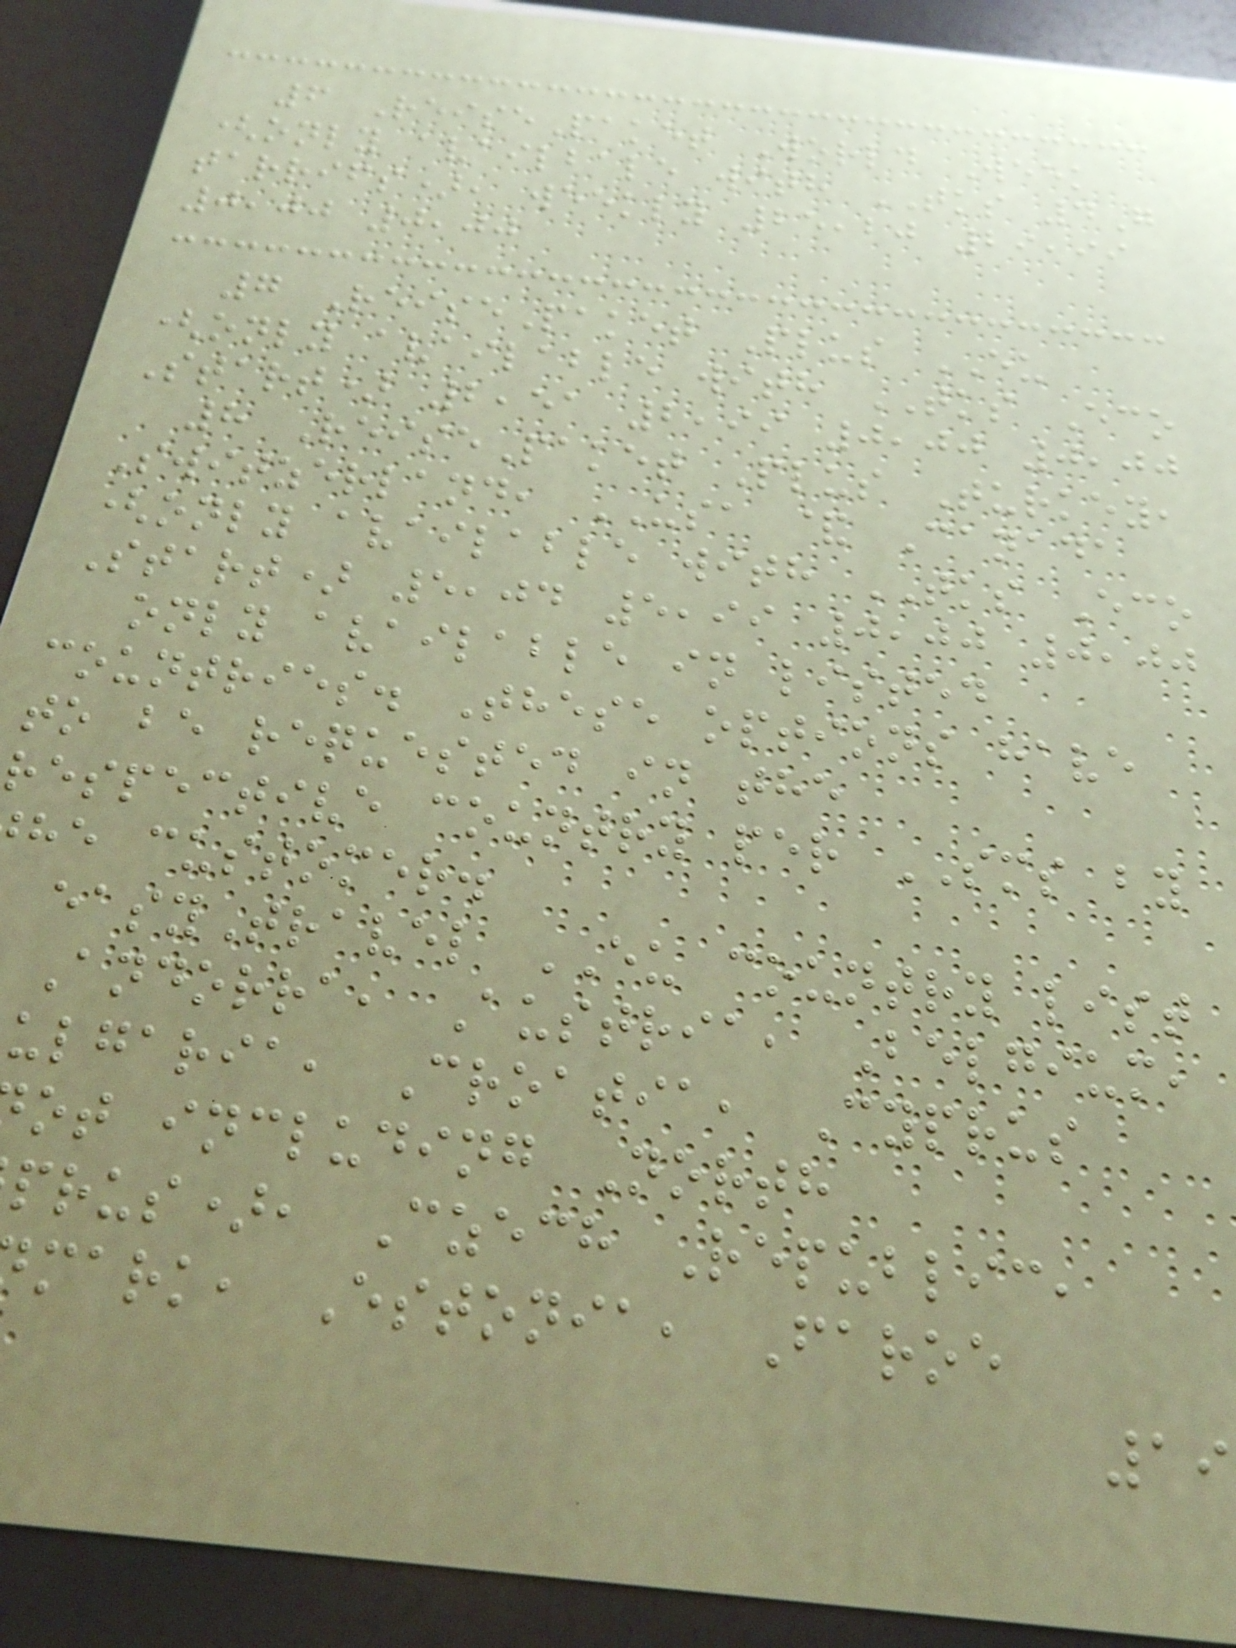6 ReisePaket World Week
(only availbale with TKS 4G
tarrifs), weekly 25,20 29,99
0,00 0,00
7 ReisePaket Plus EU
(only available with TKS Eco
Start) 2,51 2,99 0,00 0,00
8 ReisePaket Plus Turkey,
Switzerland, USA & Canada
(only available with TKS Eco
Start) 5,04 5,99 0,00 0,00
only available in listed
countries. These options have
to be requested in the
respective country per SMS by
he customer.
easyTravel EU country list
Andorra, Austria, Belgium,
ulgaria, Croatia, Cyprus
ot including North
prus), Czech Republic,
mark, Estonia, Faroe
